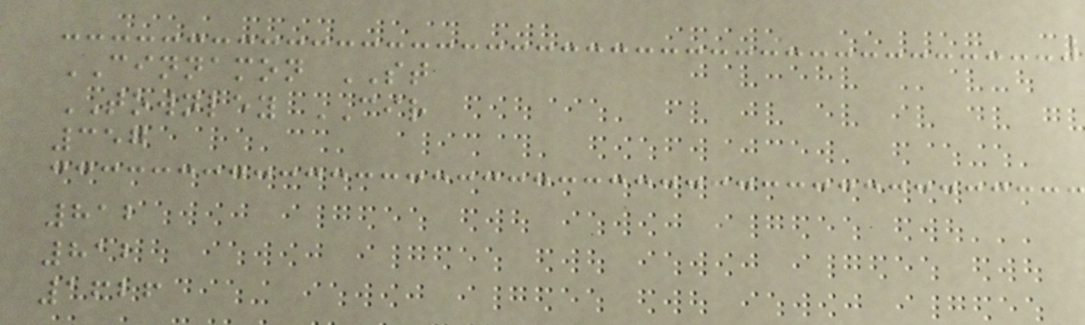CINNAMON ST
TOWNLEY CIR
357
812
812
1626
